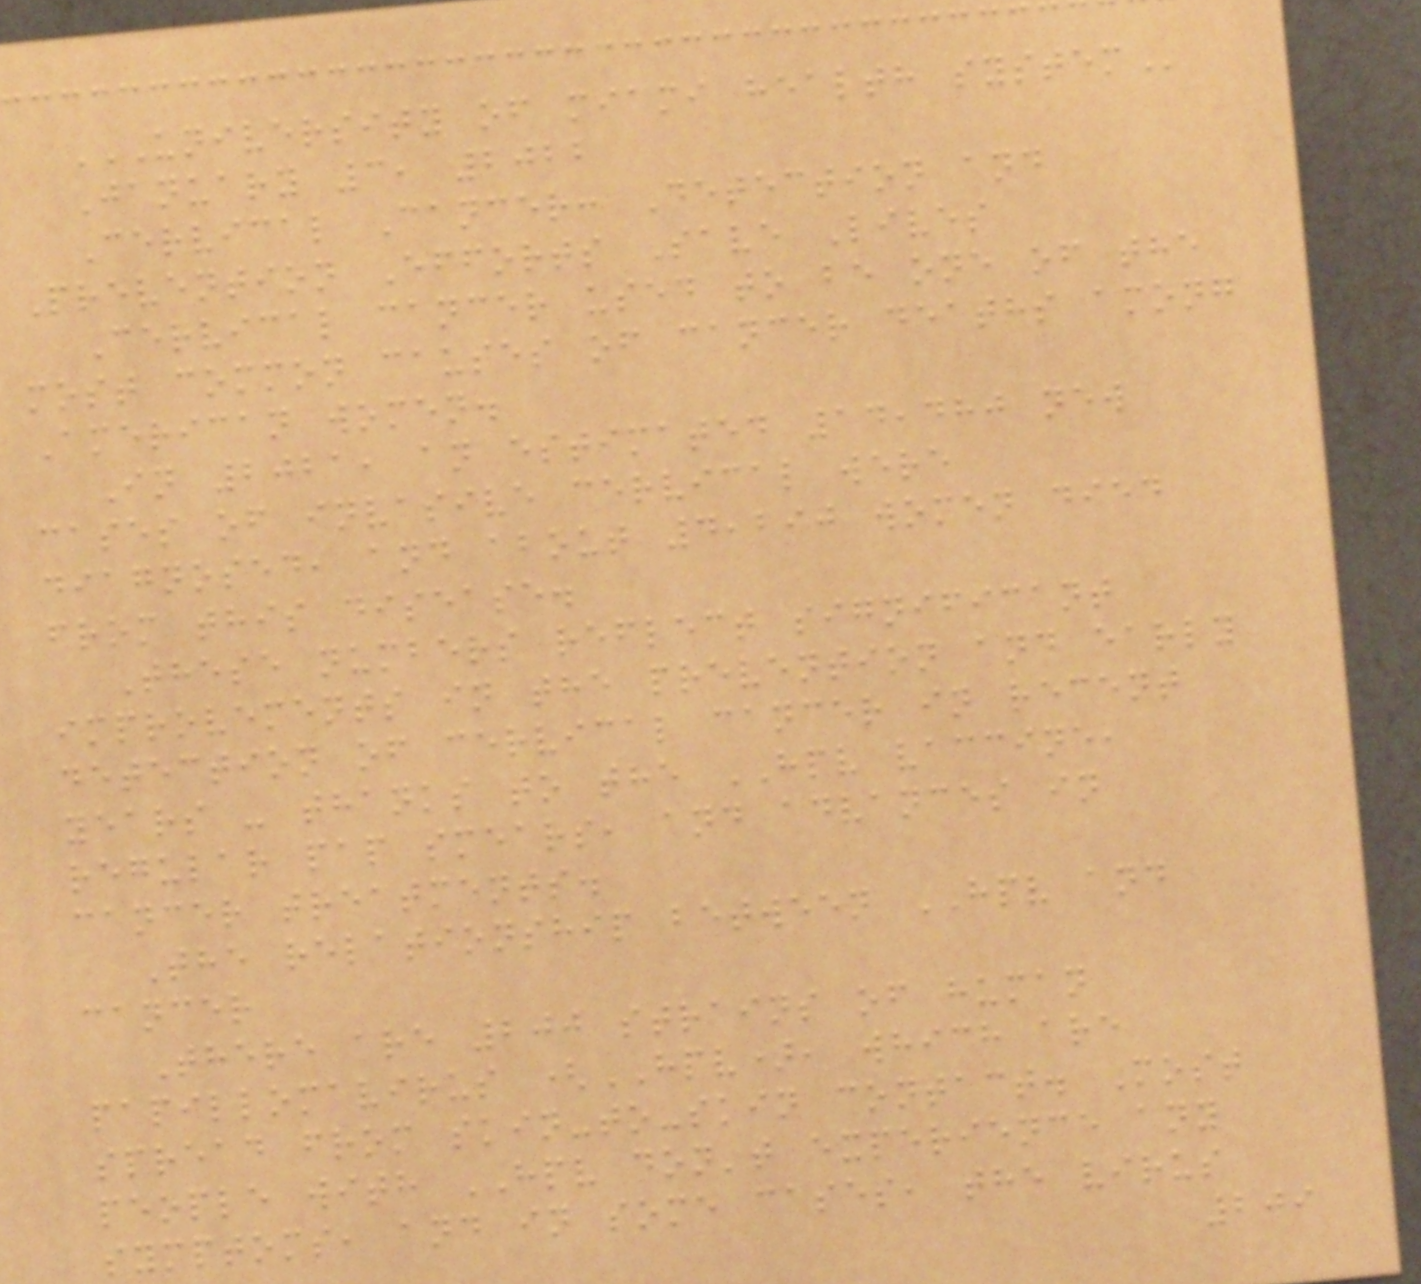UNIVERSITY OF MIAMI HEALTH SYSTEM
January 3, 2022
Cervical Cancer: Detection and
Prevention Efforts Save Lives
Cervical cancer used to be one of the
most common causes of cancer deaths among
American women.
In 2021, an estimated 14,480 new
cases of invasive cervical were
diagnosed, and about 4,290 women died
from this disease.
These numbers reflect significant
improvements in the prevention and early
detection of cervical cancer in recent
years - thanks to the HPV vaccine,
regular pap smears, and advances in
cancer treatments.
The relationship between HPV and
cancer
There are 200 strains of human
papillomavirus (HPV), which are
spread from skin-to-skin contact. Most
people with HPV don't experience any
symptoms, and in some cases, the virus
209
